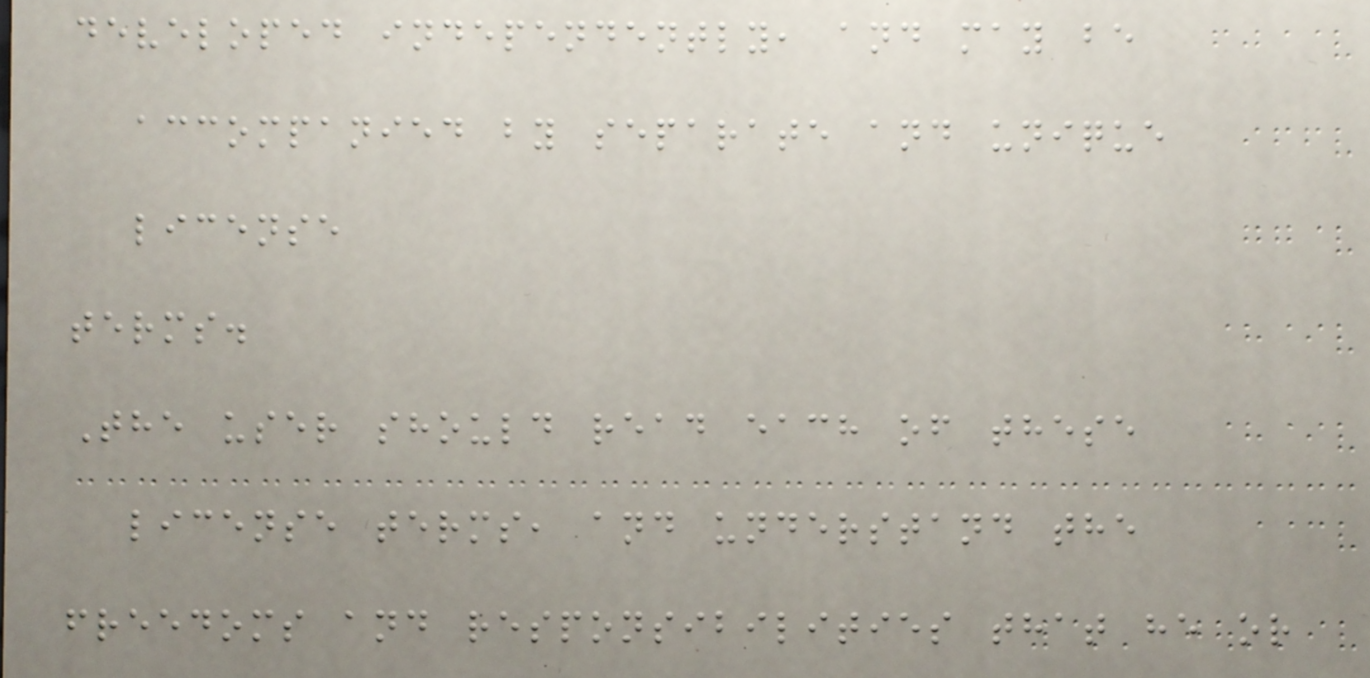developed independently, and may be
accompanied by separate and unique
license
terms.
The user should read each of these
license terms, and understand the
freedoms and responsibilities that he or
